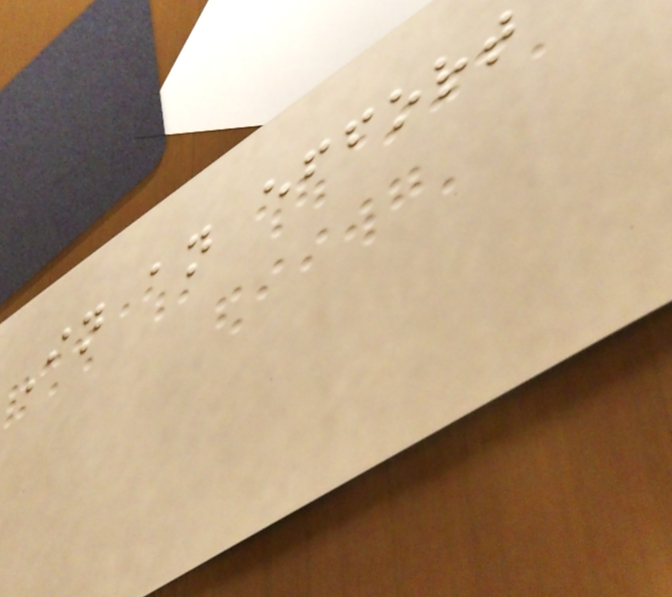In an effort
